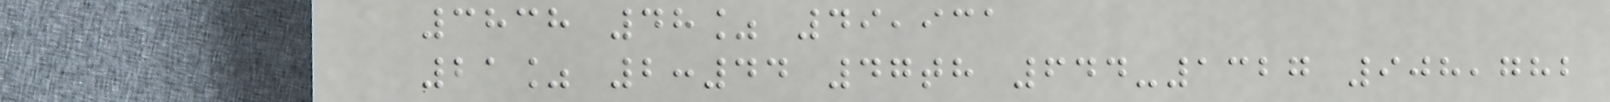3838 48% 49,931
21% 2:44 47th 644-1327 908,782
